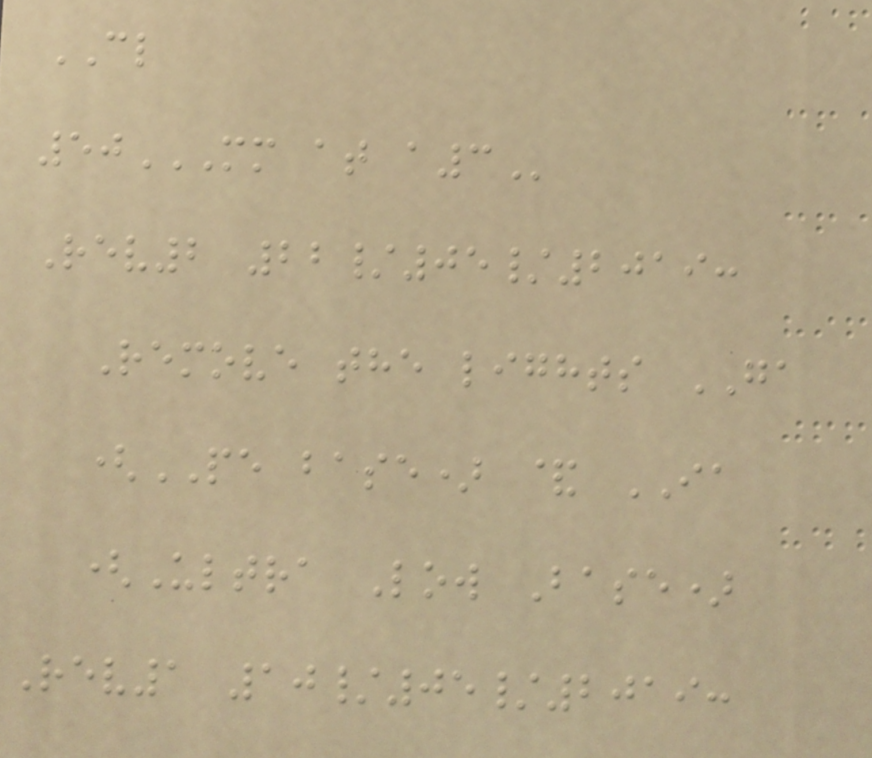CL
50MM AT A3
Rev2 22/05/2019:
Remove the lights GA
(PE base) & IA
(Ultra Low Base)
Rev1 10/05/2019:
